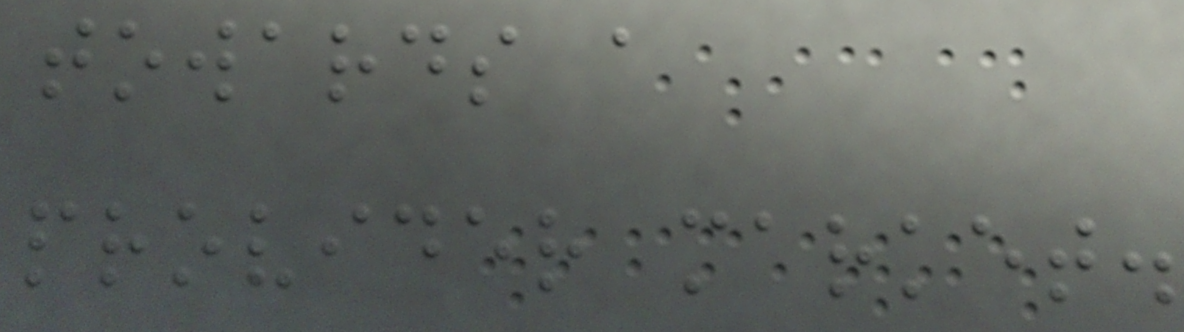towards a
provider market.
